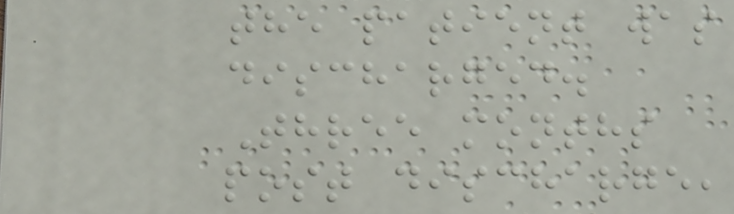the patient was
discharged.
Three months
post discharge,
